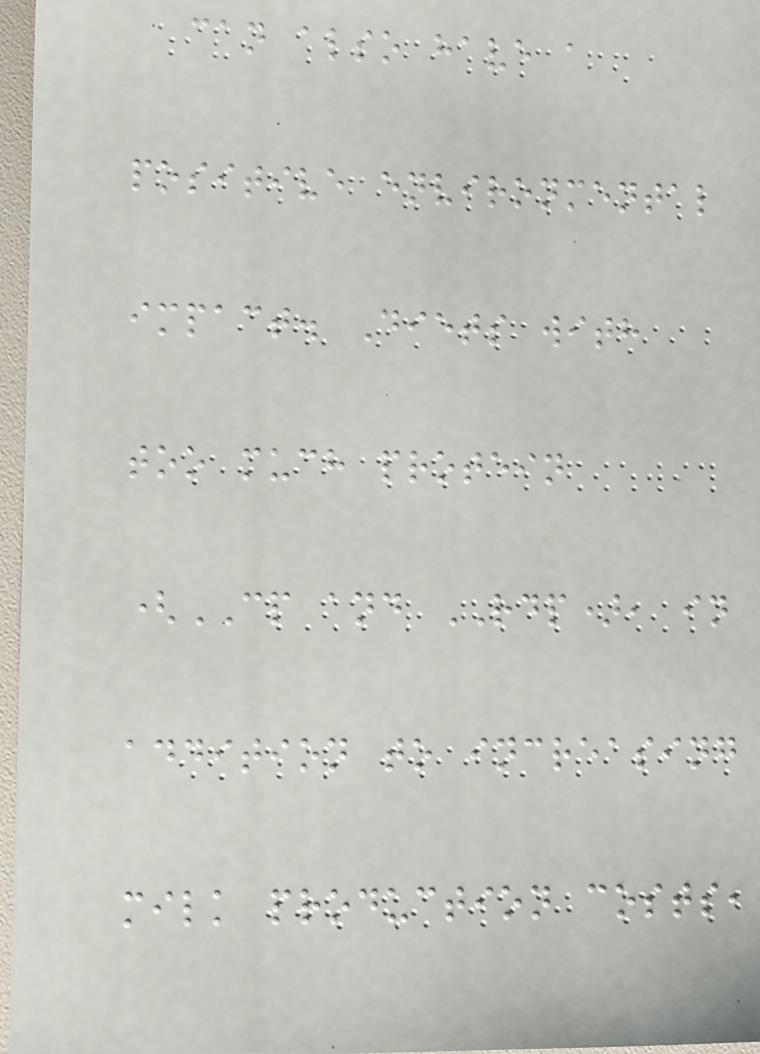can also have a
positive environmental
impact. Diets with
too much protein
(CP and RDP), in
addition to increasing
milk production costs,
